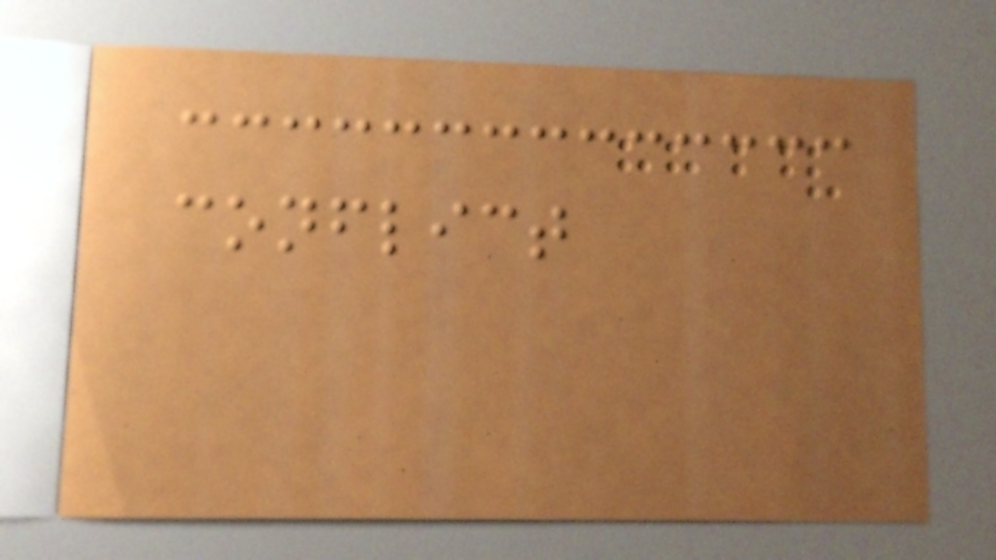conflict
